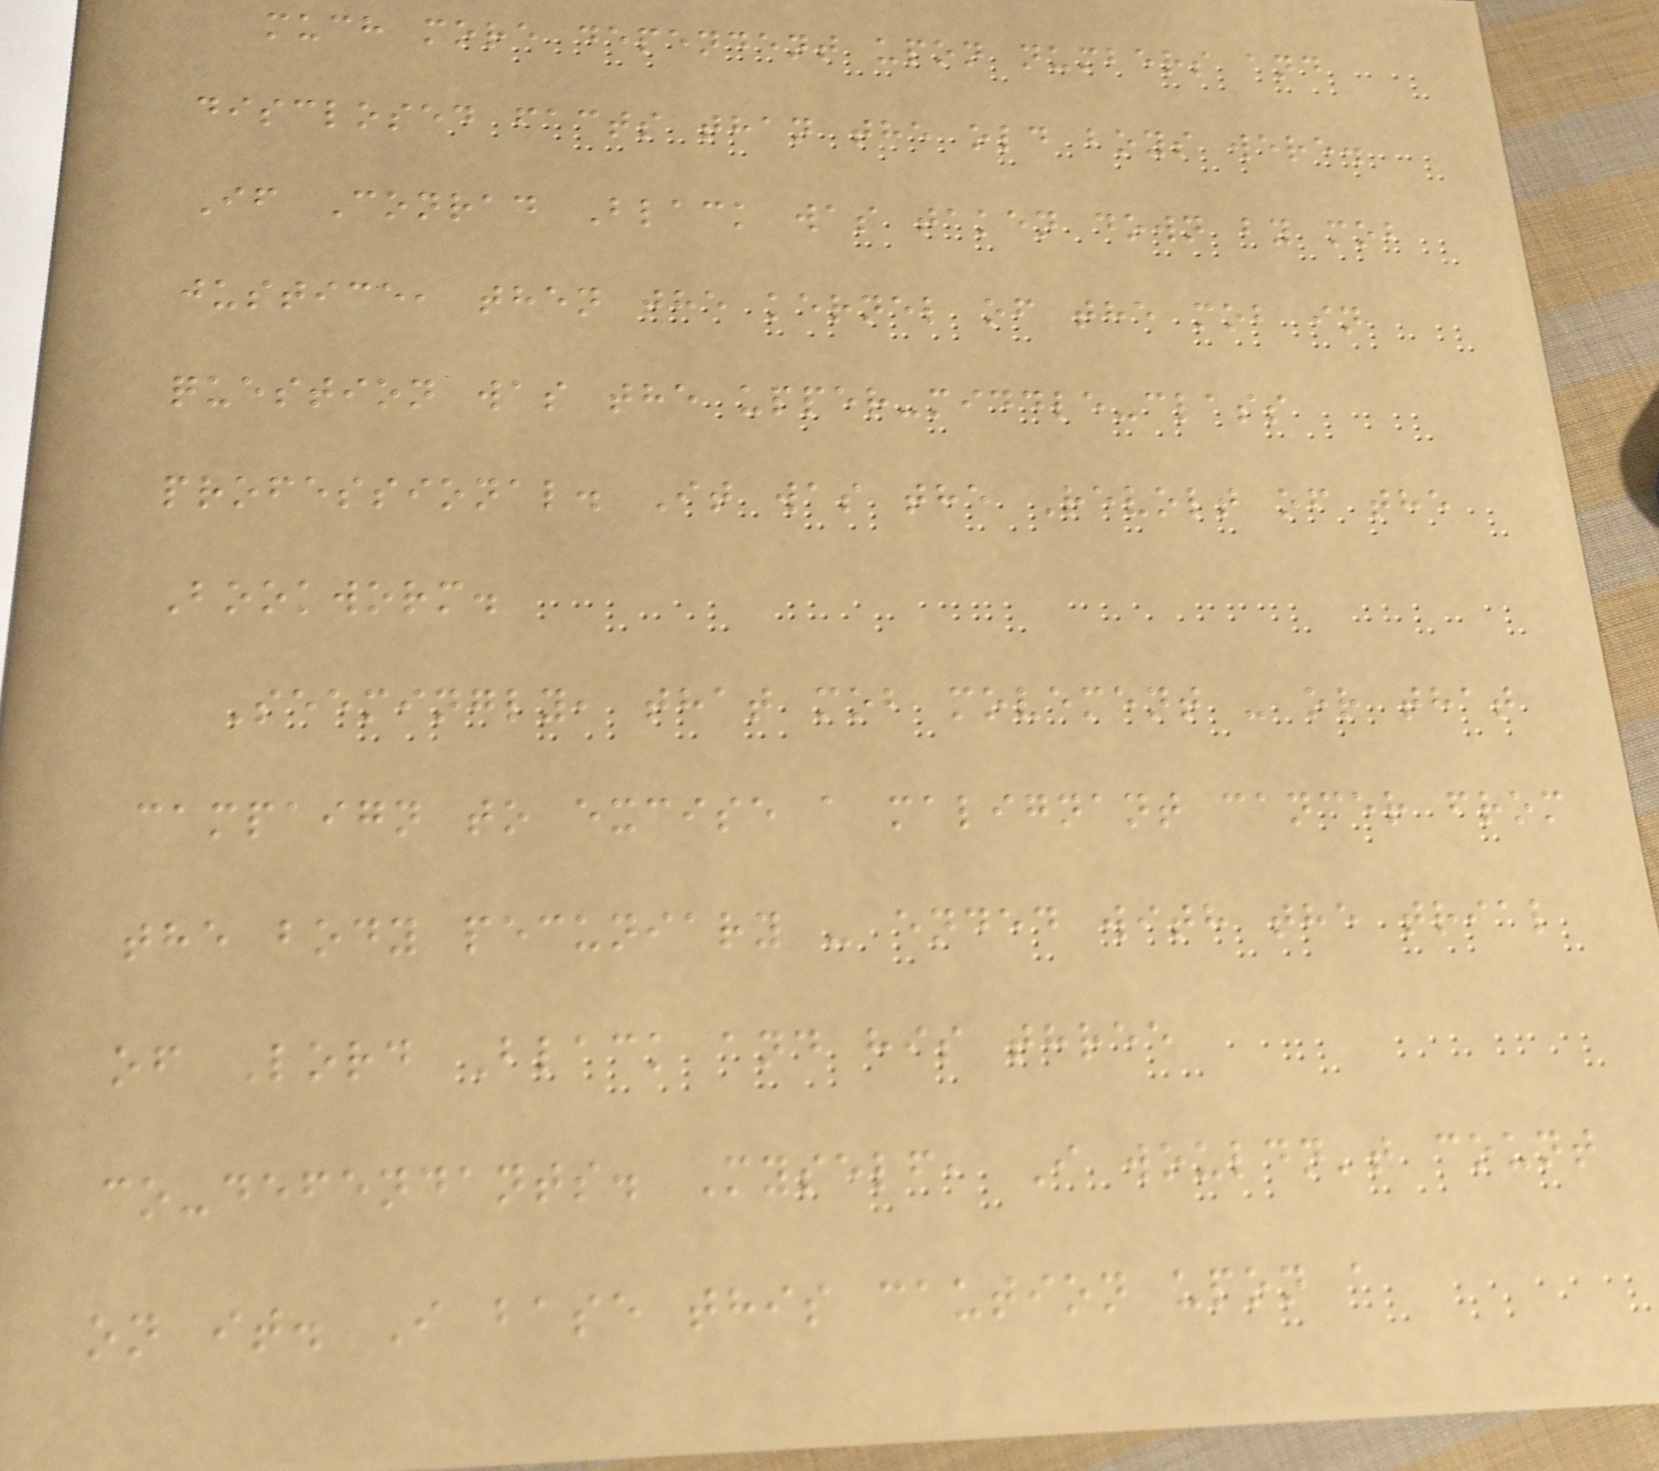much more dependent upon numbers and
disclosed facts than the old boys were.
If Conrad Black was taken down by mob
justice, then the kernel of the mob in
question was the upper-middle-class
professional. It was the Revolt of the
Bookworm.
Seemingly, that mob movement - or that
campaign to excise a malignant cancer from
the body pecuniary - ended with the trial
of Lord Black and his three
co-defendants. Myself, I wouldn't count
on it. I base this caution upon a
